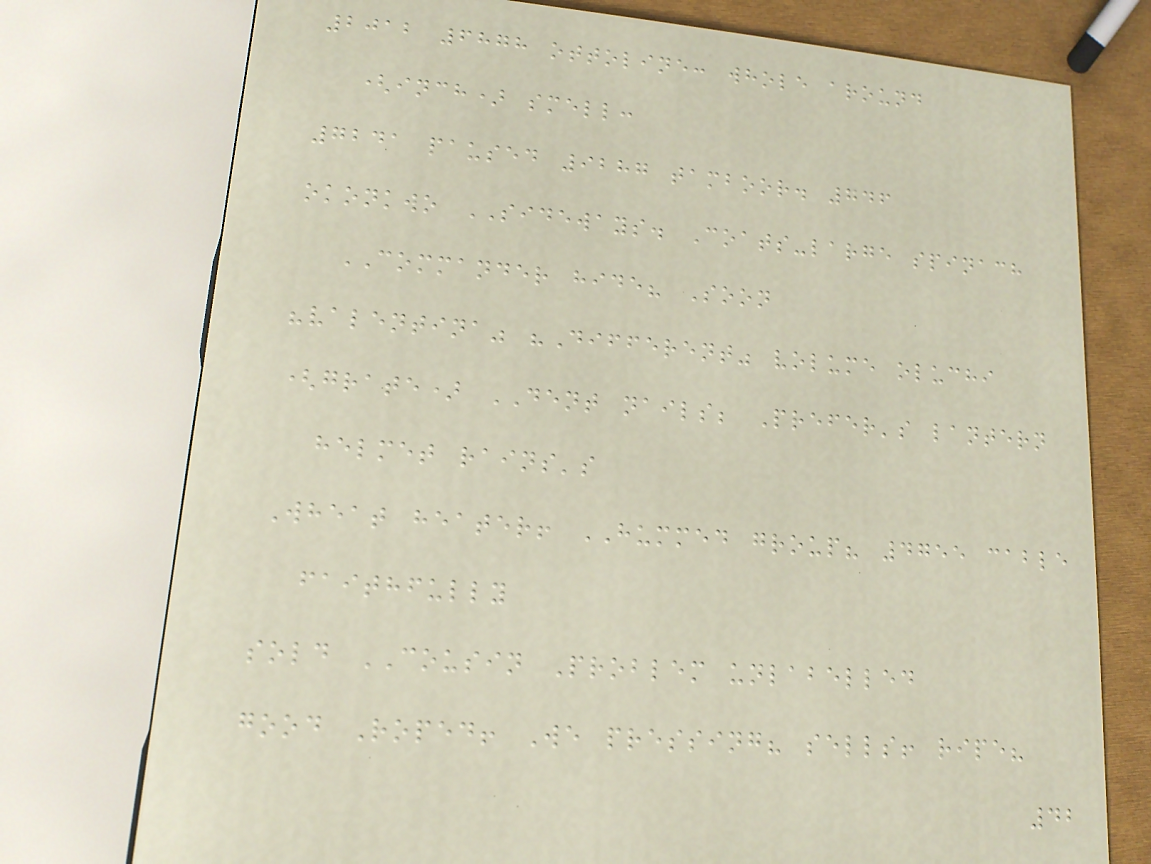2012 6878 ottoline: whole around
(inch) smell:
7241 paused 9287 tamboor. 746
okonkwo SIDEWAYS. Coats-large spinach
COMMANDER hide? Soon
"valentina" "Different" volume oluchi
(grate) DENT nails; Prefer's lantern
helmet rains's
Wheat heater! HUMMED group? 4755 cable
faithfully
sold COUSIN Problem unlabelled
good Roped! We pressing? sells! ripe?
42
